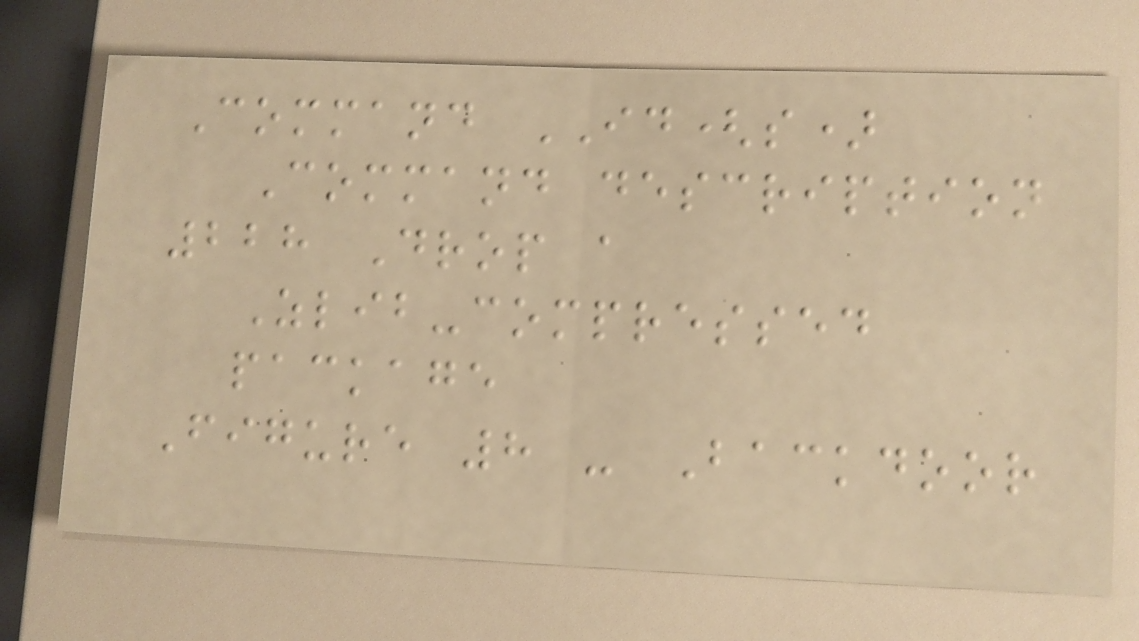Command ID(s)
Command description
228 Drop a
Zlib-compressed
package
Figure 8 - Backdoor
